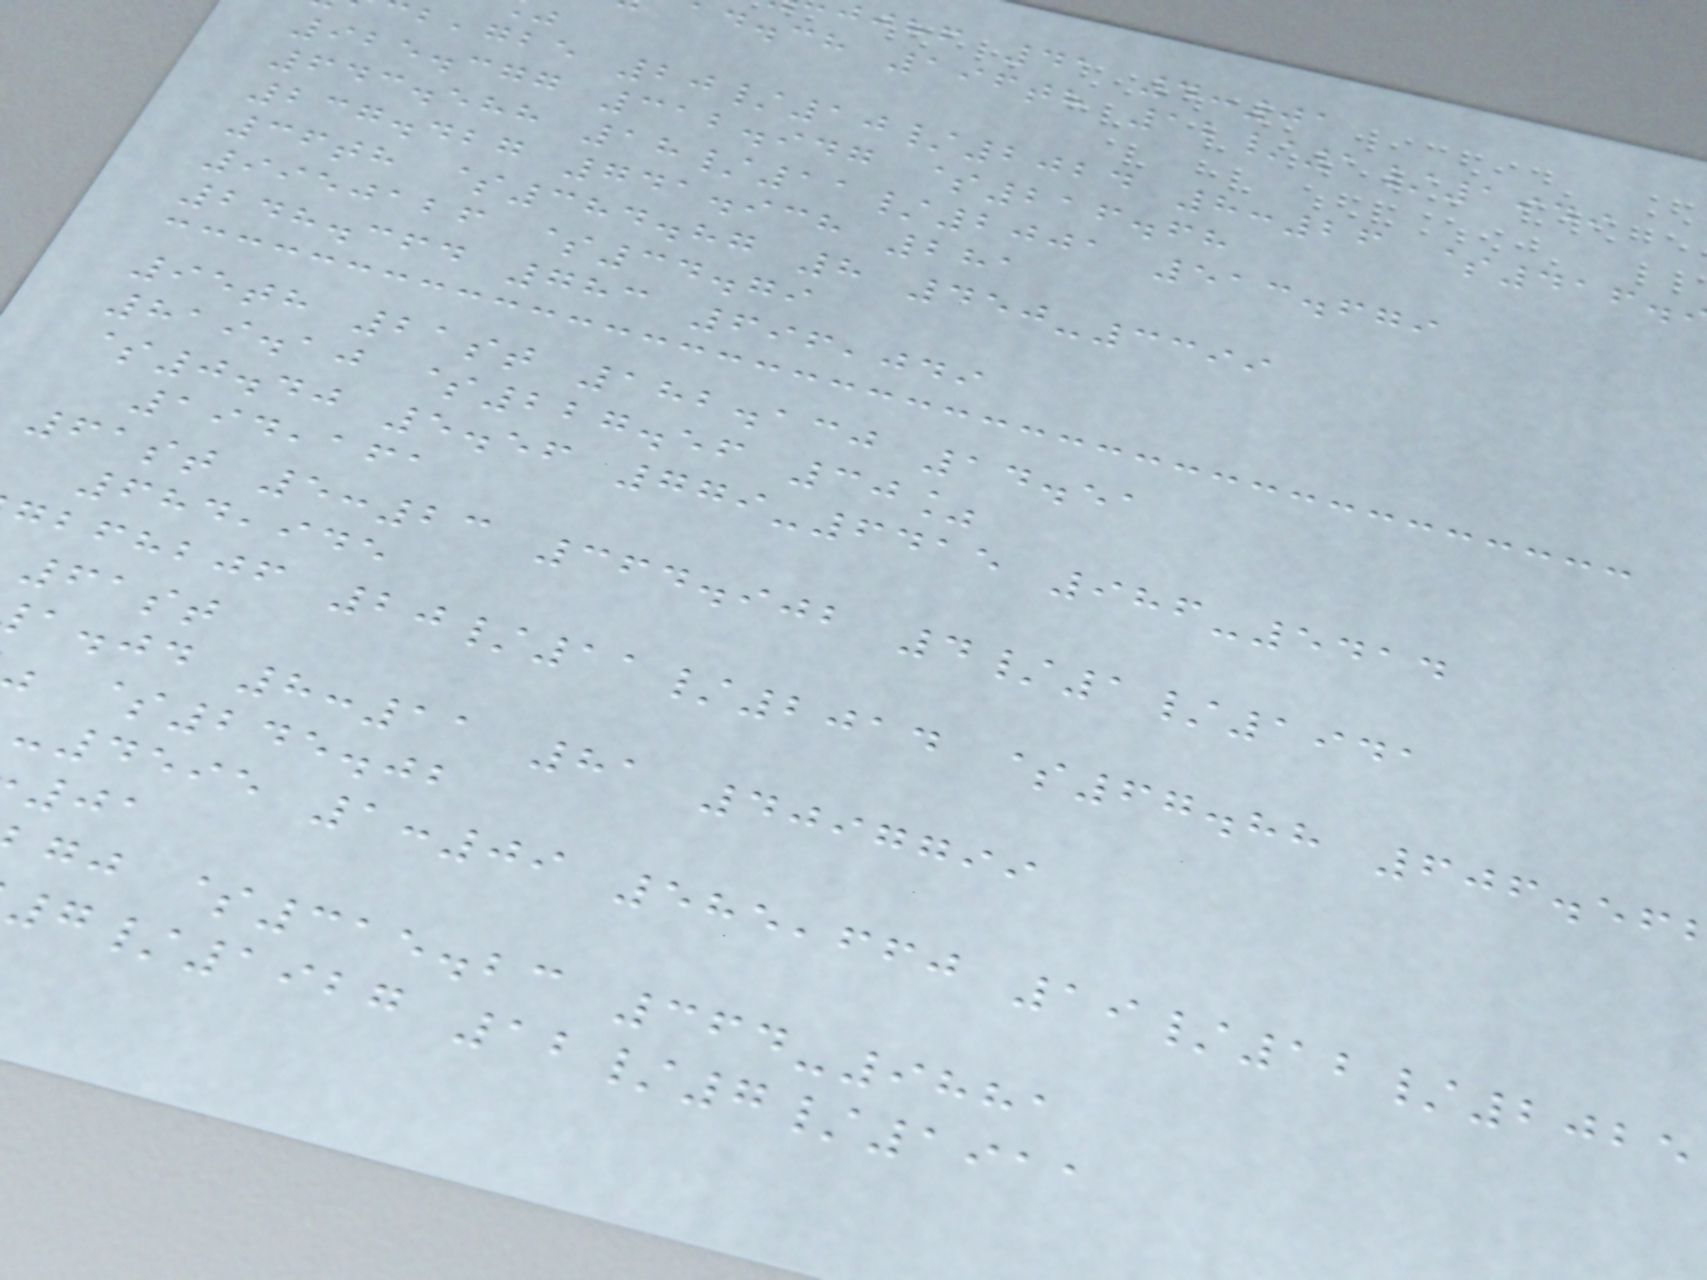jjhf 41 4:01
d.ch 196th 12/1/1949
,gbe 20/10/2024 8:26 $416.
925.377 312.947 $216.68
643.588 18/11/2001 513.679
237.427 741.938 281
36th $384.87 8 450-3399
9950126 $34.79
248.364 783 696,049
95th 21st 182.130 14.51
819.10 $227.56 30%
$0.40 5.56 779-6415 986-5414
194,161
61st 5:23 364.902 4/1/1941
684,945
gbfhbjf 20/11/2014 $67.88 606.56
61st
a.jd 8:11 81 4097799
$245.02
-4595 1:09 585,660 19/12/2025
gj $315.23 364-9881
7/1927 12/7/1911
